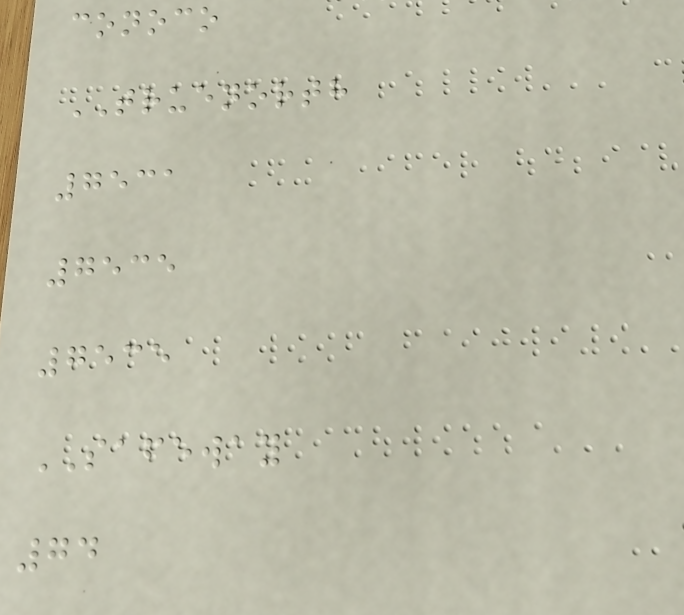conoco
TRUENORTH
7531
7535
7535
SAFEWAY
74
